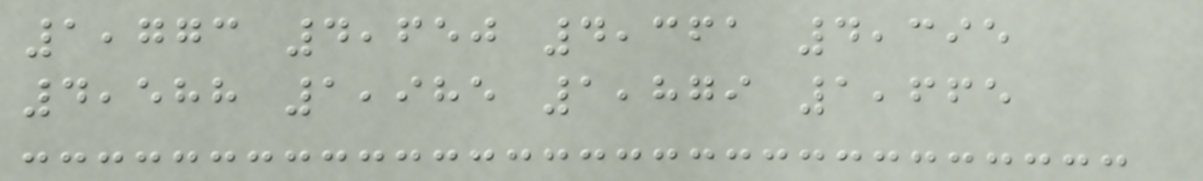1,773 4,650 4,361 4,395
4,588 1,985 1,879 1,665
